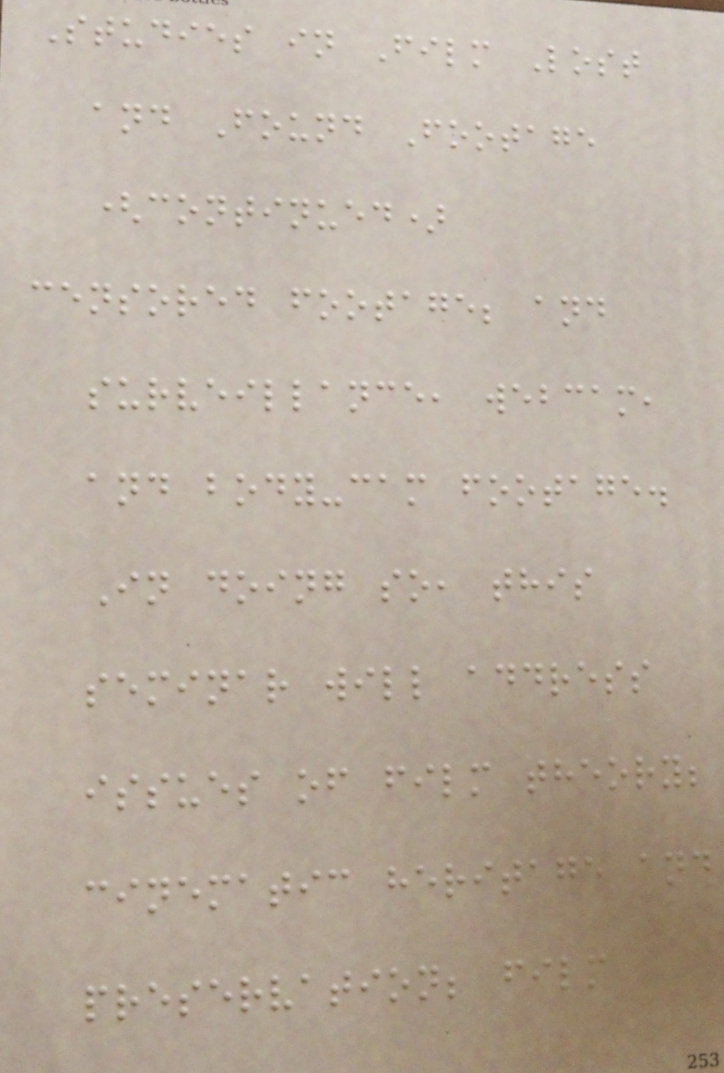Studies in Film Lost
and Found Footage
(continued)
censored footage; and
surveillance, webcam,
and body-cam footage.
In doing so, this
seminar will address
issues of film theory;
cinematic heritage and
preservation; film
